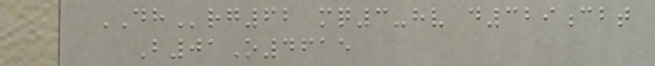DHrg62 mq3-hv d329cbt
B01O4615
